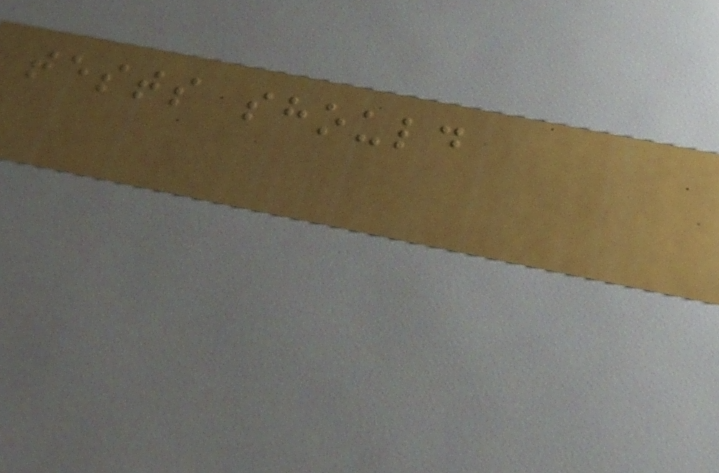tests should
